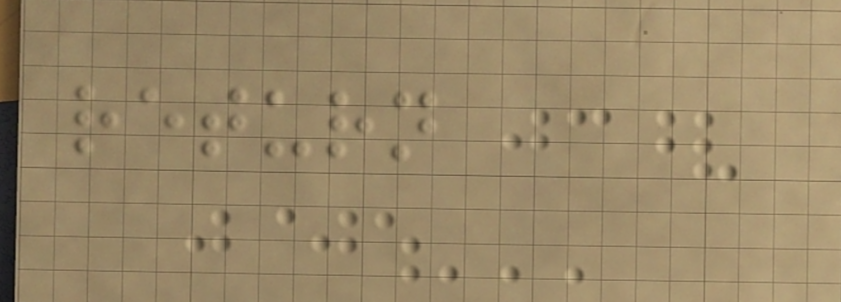return
